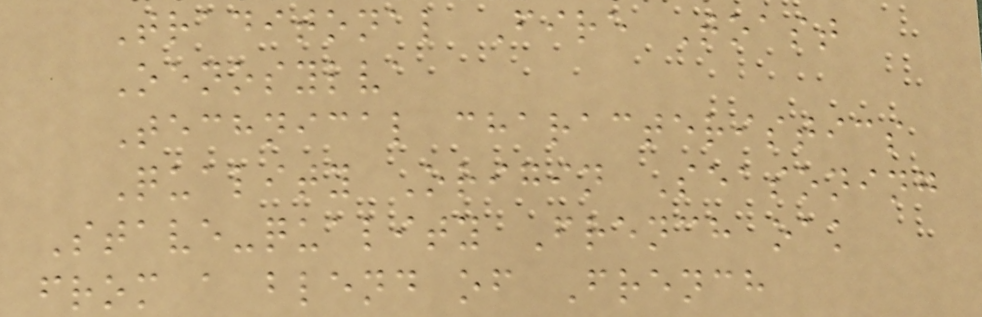Traditonal Fire Toast
Oenosylva
Technical characteristics
Quality Origin Seasoning
Stave-quality French oak
from a blend of French
